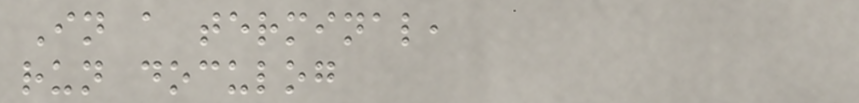In a terminal,
run doculog
